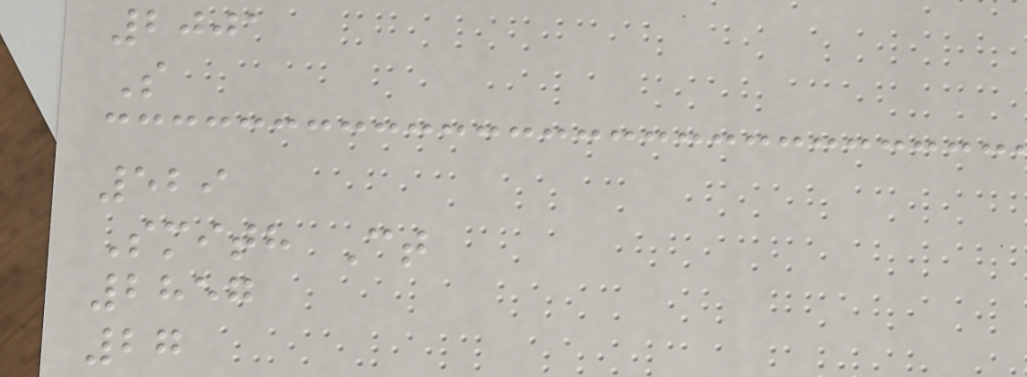2001
S
529
Smith Ct
2857
27
